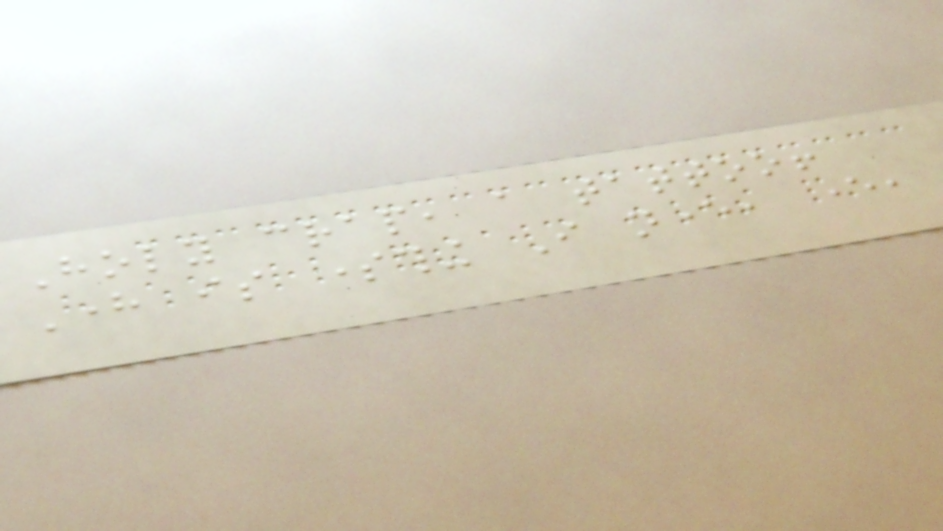Holy crap, a tattoo!
Here is something I never, ever,
